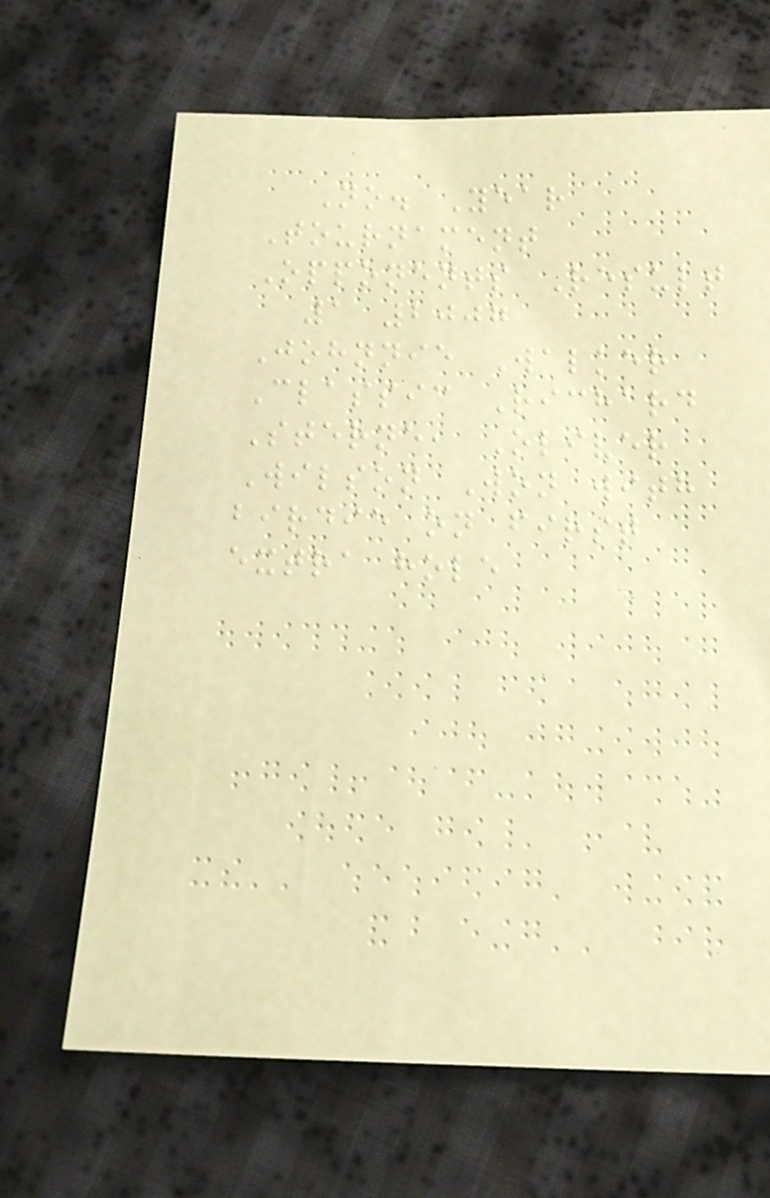No. Year
Tournament
Opponents Result
1 2007
Johnnie Walker
Classic Richard
Sterne, Oliver
Wilson Won with
birdie on first
extra hole
